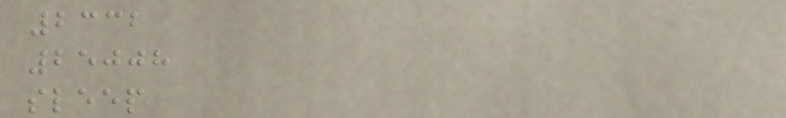2332
25008
sleep
